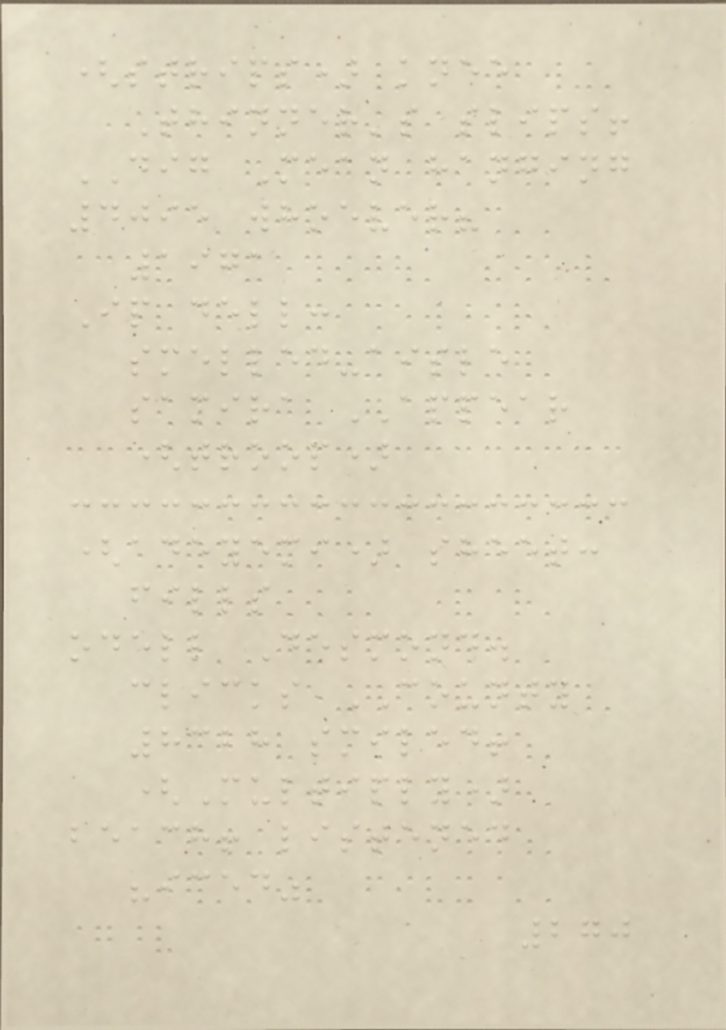(strips) knee
Thinner's slips!
DIG Mean hanging
4095 whoever?
1971
Ip dell:
smelled-aisle
samira APPEAR
(troop)
(adeyemi) sheet:
fills
odell Desmond.
clicks COUNTY
8328 smiled!
(Multiply)
beach! listened
"iced"
270
